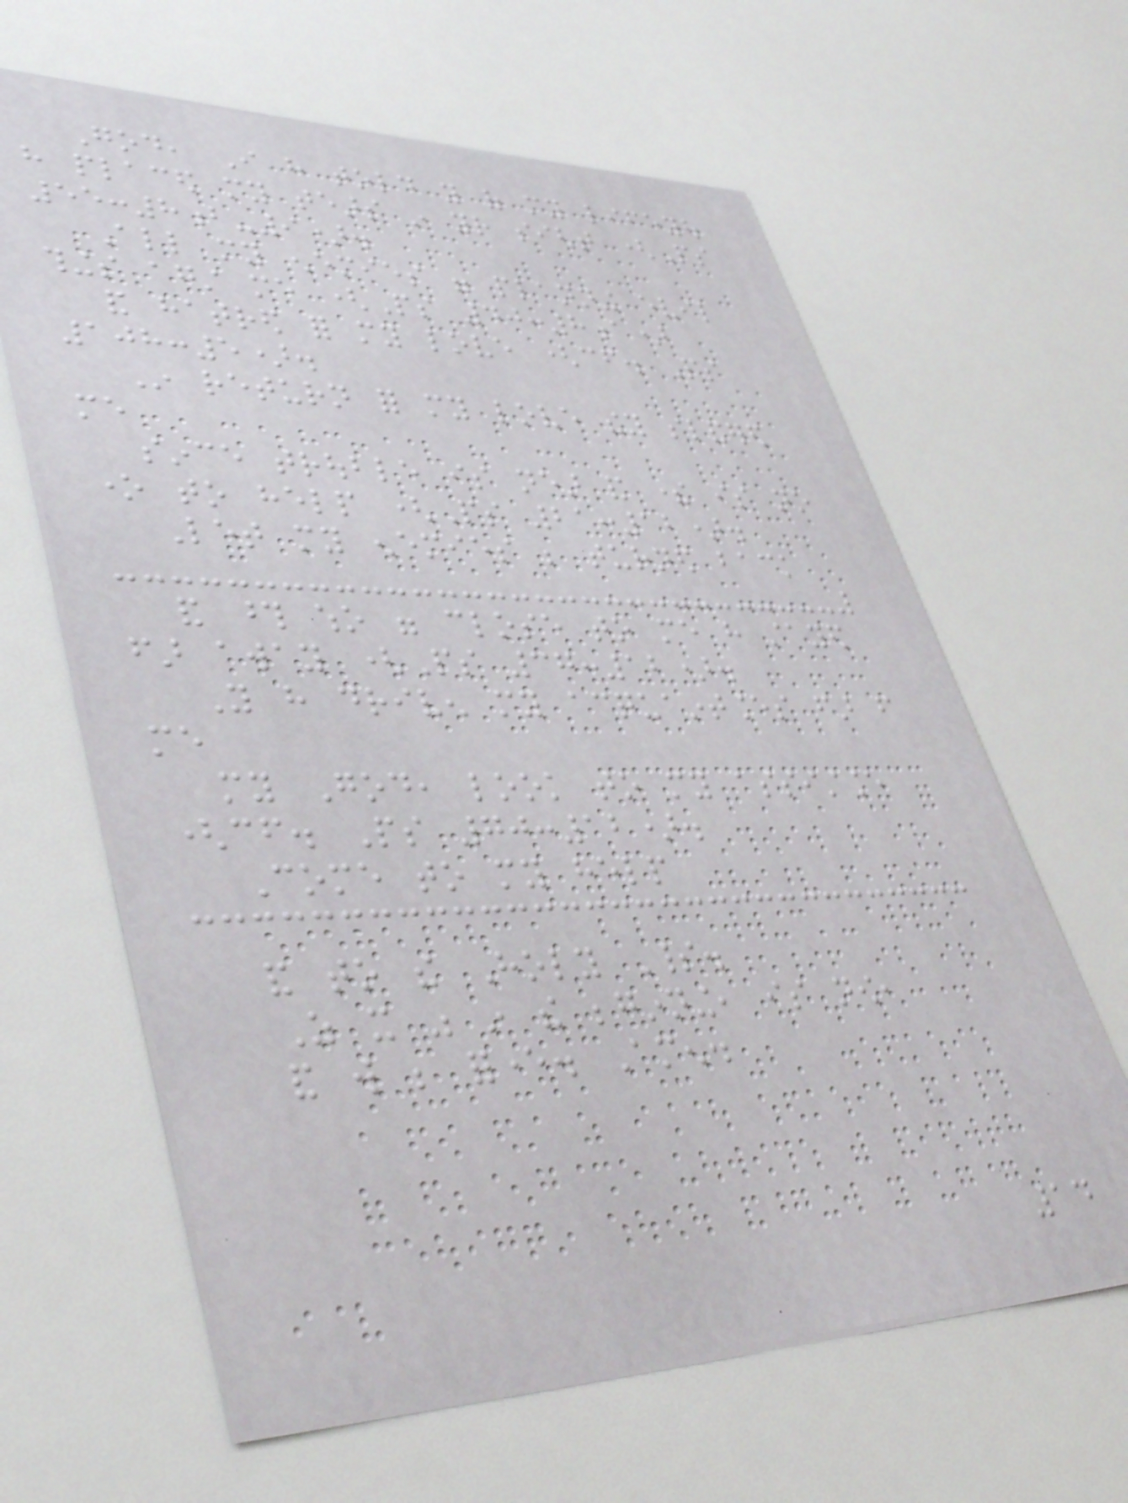God, I have told you of my lifeyou
have placed my tears in your sight (Ps
55:8b-9).
All my enemies were planning evil
things against me (Ps 40:8a)
and hatred for my love (cf. Ps
108:5).
In return for my love they slandered
me
since trouble is near and there is no
one to help (Ps 21:12).
Let my enemies be turned back
and those who were close to me have stayed
far away (Ps 37:12).
You have driven my acquaintances far from
me
my God, look to my assistance
(cf. Ps 70:12).
Come to my help
and to the Holy Spirit.
As it was in the beginning, is now,
and will be forever. Amen.
14
